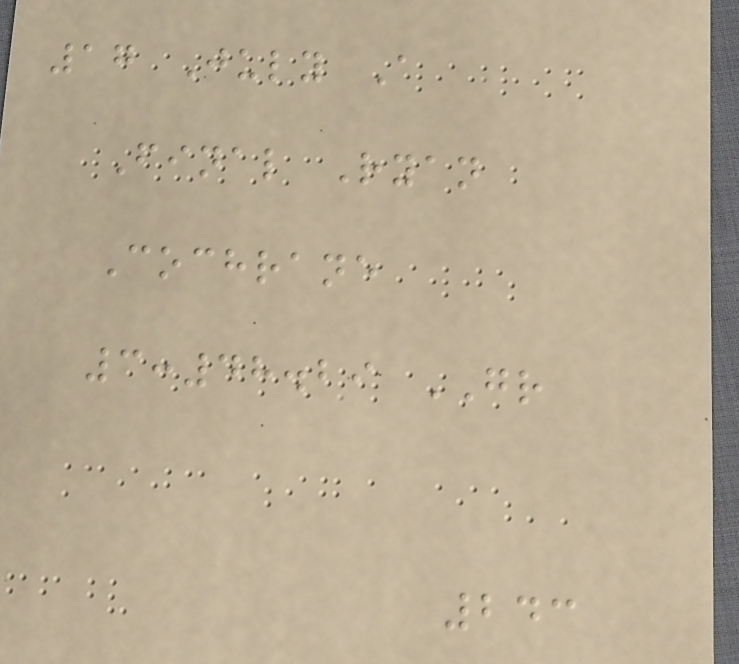17 July A
Final Ryan
Cochrane
3:48.29 GR
243
